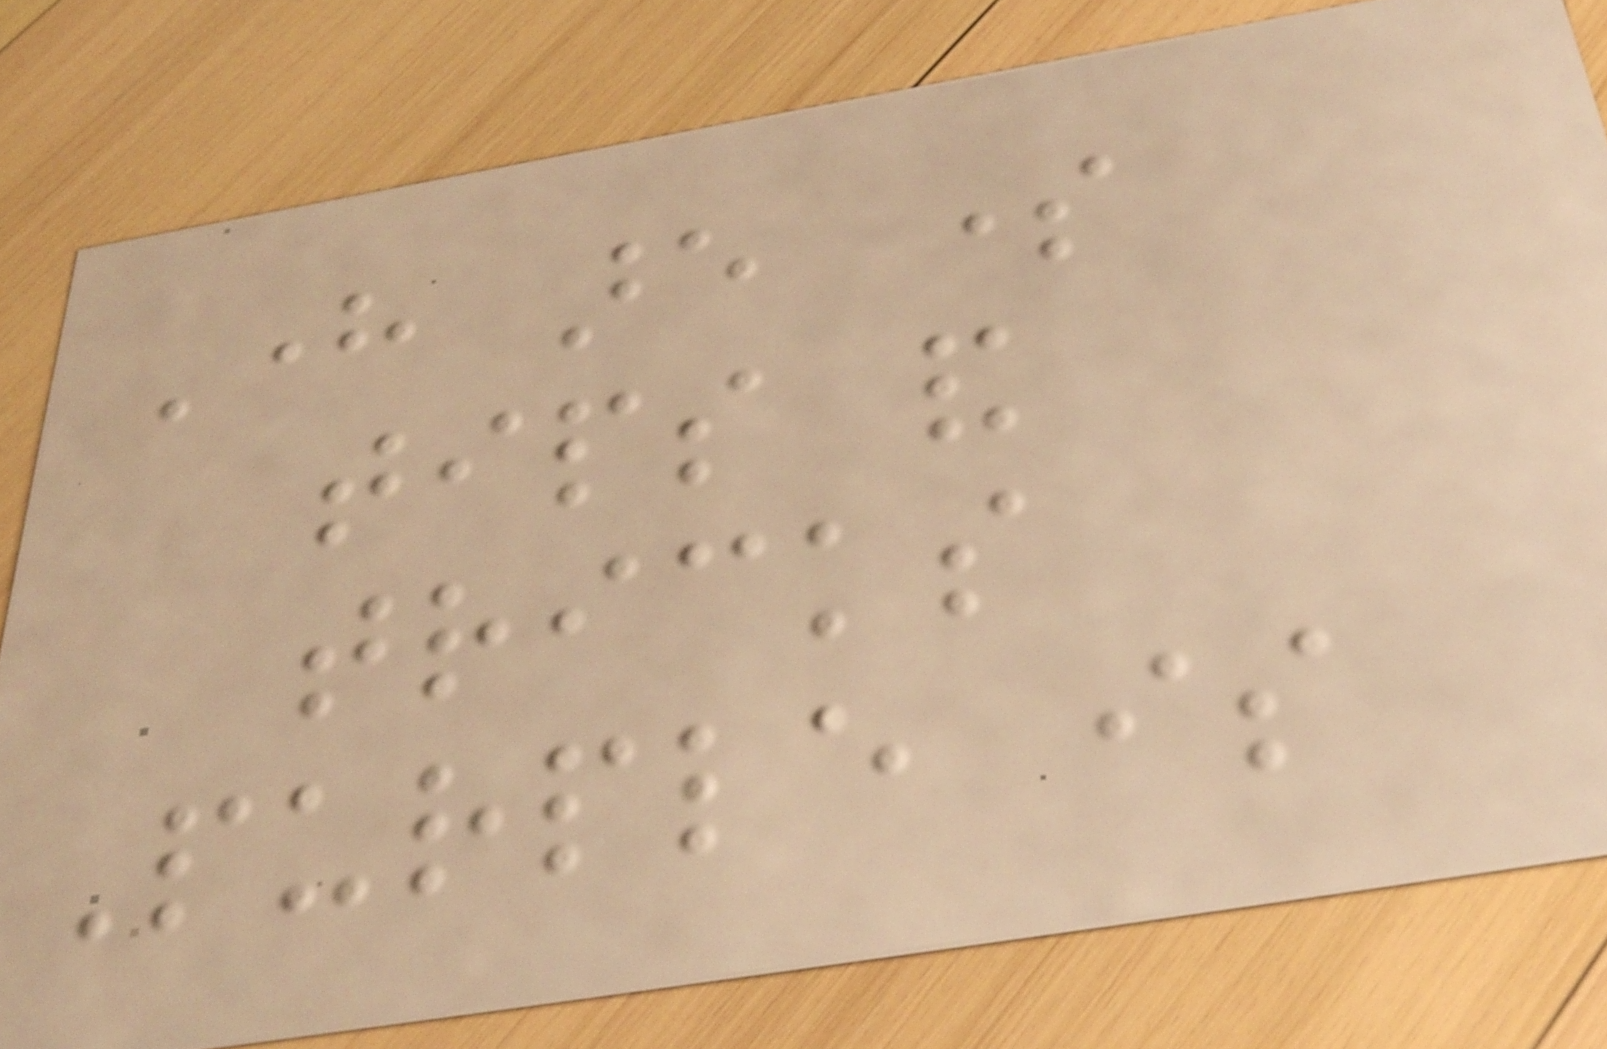Here are some
tips and
tricks
Purple is
